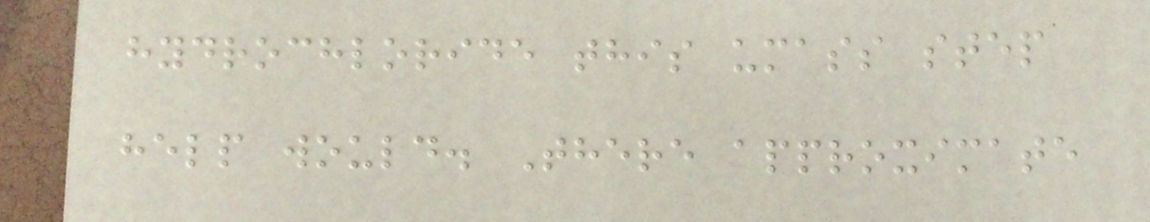hydrochloride this umass step
help would. There approximate
